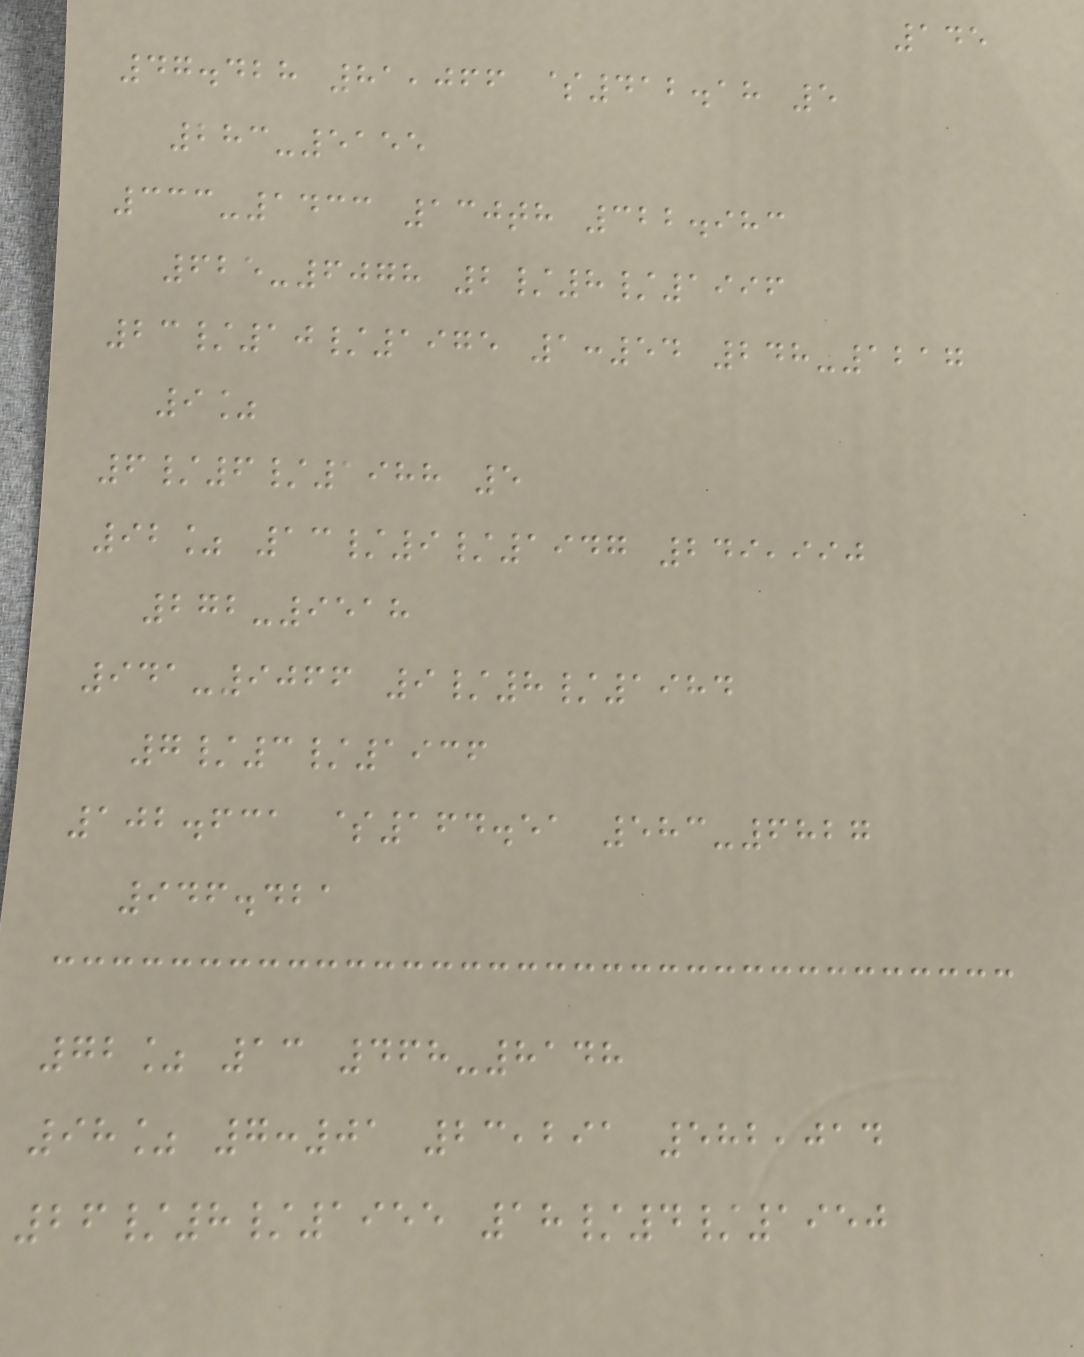145
47.428 81,066 $412.18 5
283-5155
333-1433 130th 322.983
625-6078 2/8/1996
23/10/1975 1:54 248-1217
9%
6/6/1988 5
92% 13/9/1947 249,990
272-9518
941-9066 9/8/1984
7/3/1936
102.631 $164.51 583-6827
946.421
72% 13 468-8148
98% 7:01 23,291 582,014
26/8/1955 18/4/1950
